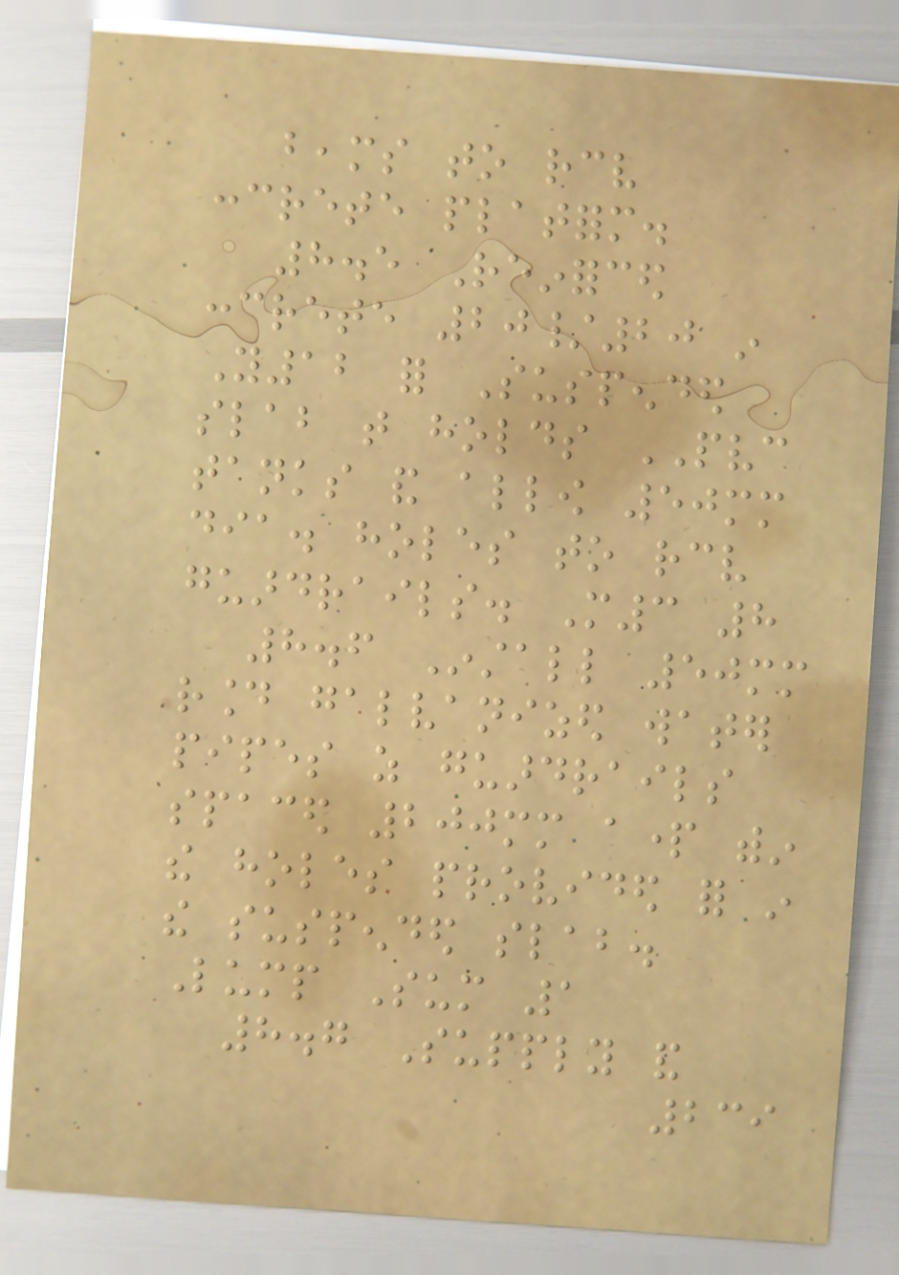beams to receive
concrete platform.
8.5 Reinforced
concrete 20/20 in
Y12 for Suspended
slab that holds PVC
tanks and allow 50mm
dia. holes to receive
guardrails. M3 8
8.6 Install 50mm
round galvanized water
pipes as guardrails
spaced 200mm apart within
the holes provided for in
the suspended slab.
Lump Sum 1
8.7 Supply and
239
